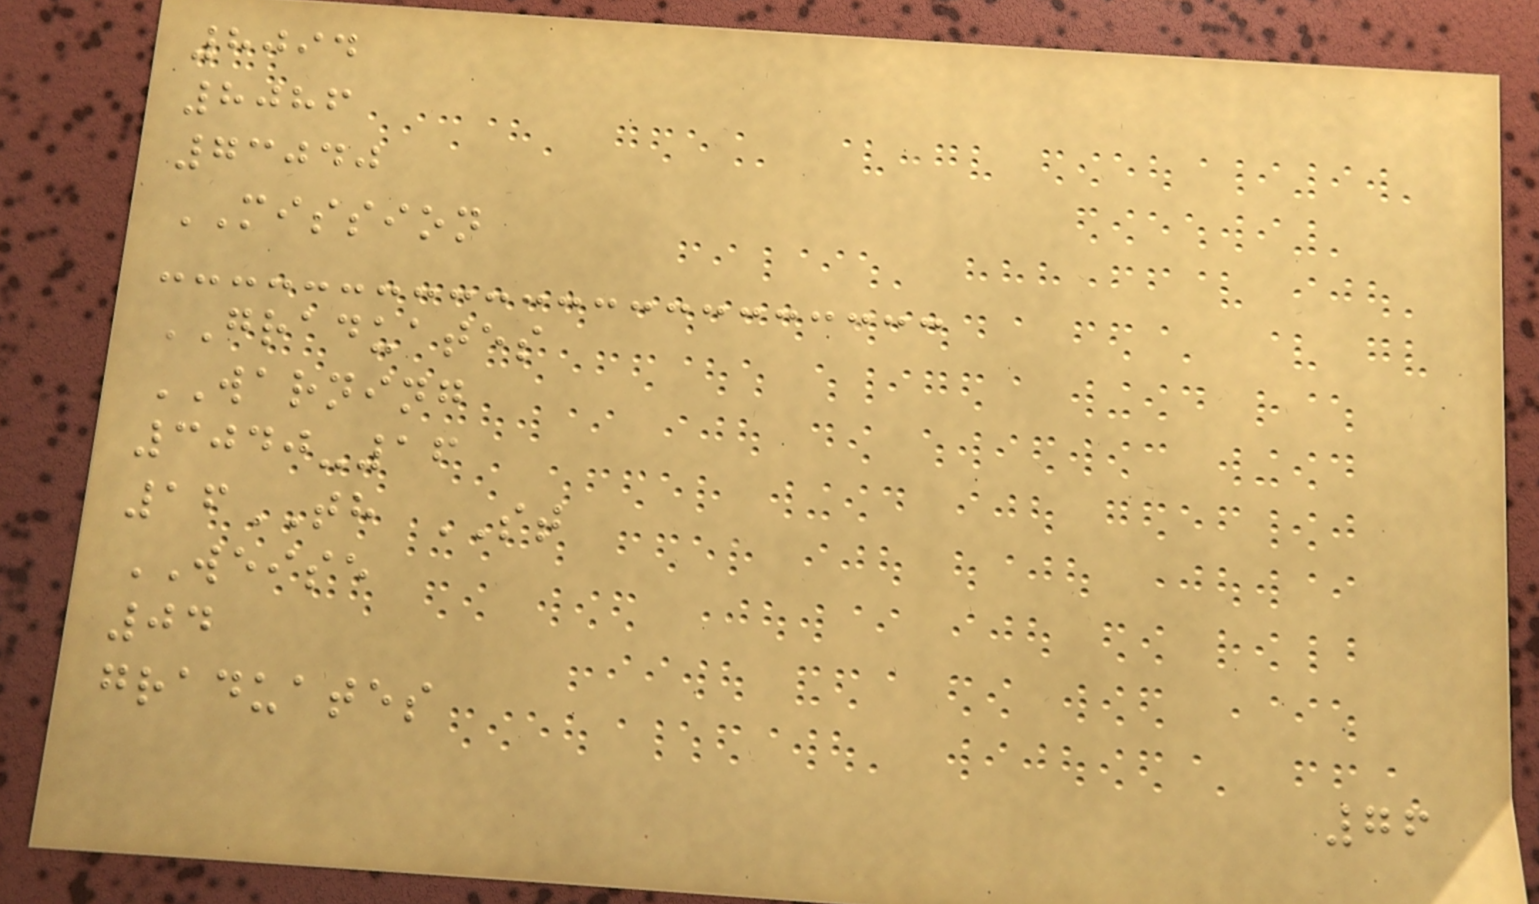8094
8086
73040
MISSION
GRADUATES
WARNING
3040-16
16TH ST
WEISE
04
graduates
76
